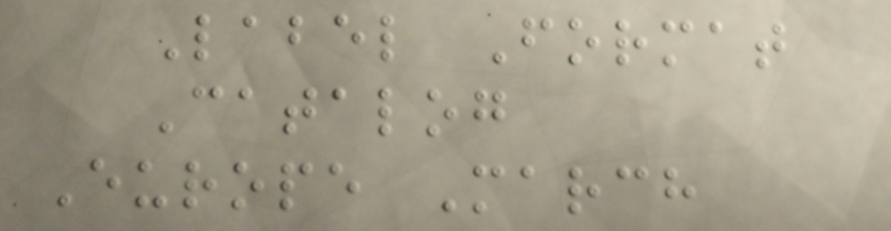Label Format
Catalog
Europe March
